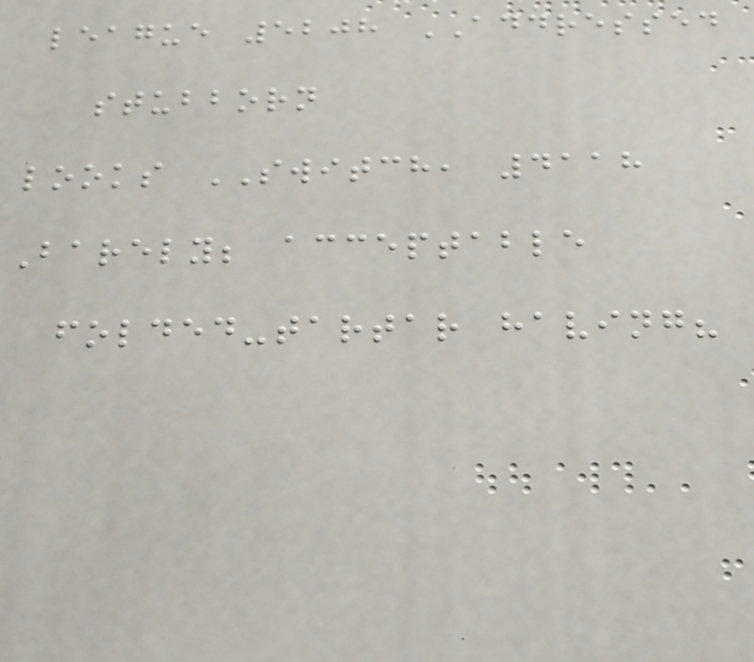league 5208 ADDRESSED
stubborn
looks SWITCH, 4118
Barely; acceptable
folded-tartar having?
